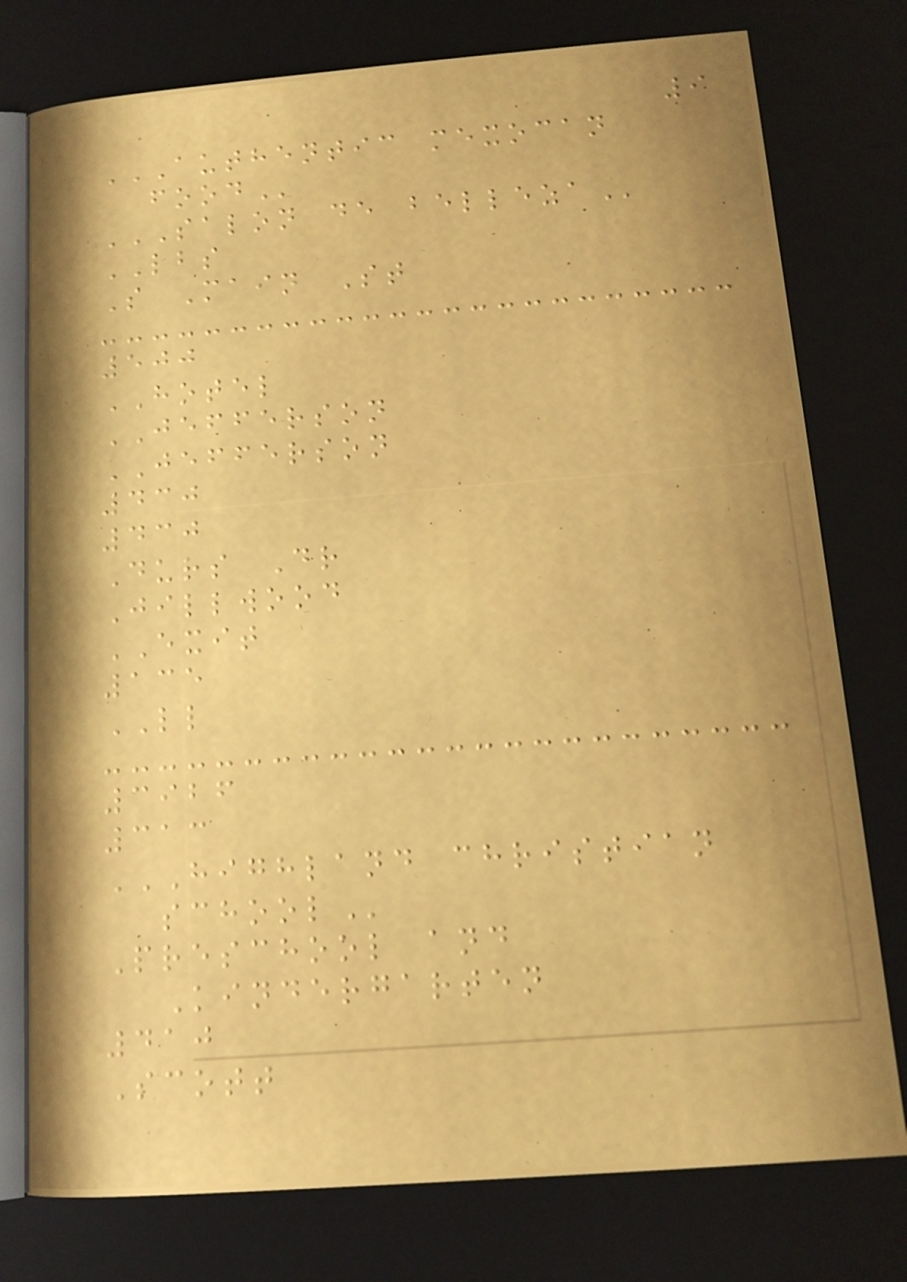9
AUTHENTIC MEXOCAN
FOOD
SALON DE BELLEZA
LBS
S Main St
500
HOTEL
JEFFERSON
JEFFERSON
430
430
Durs Dr
Jillwood
EXIT
135
LL
3926
313
HIGHLAND CHRISTIAN
SCHOOL
Preschool and
Kindergarten
410
Scott
